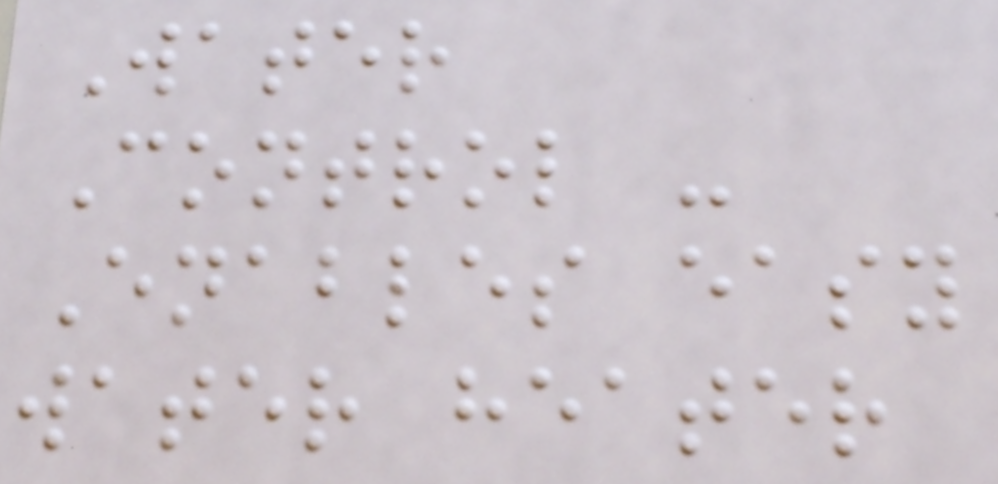Water
Control -
Enables easy
water heater
